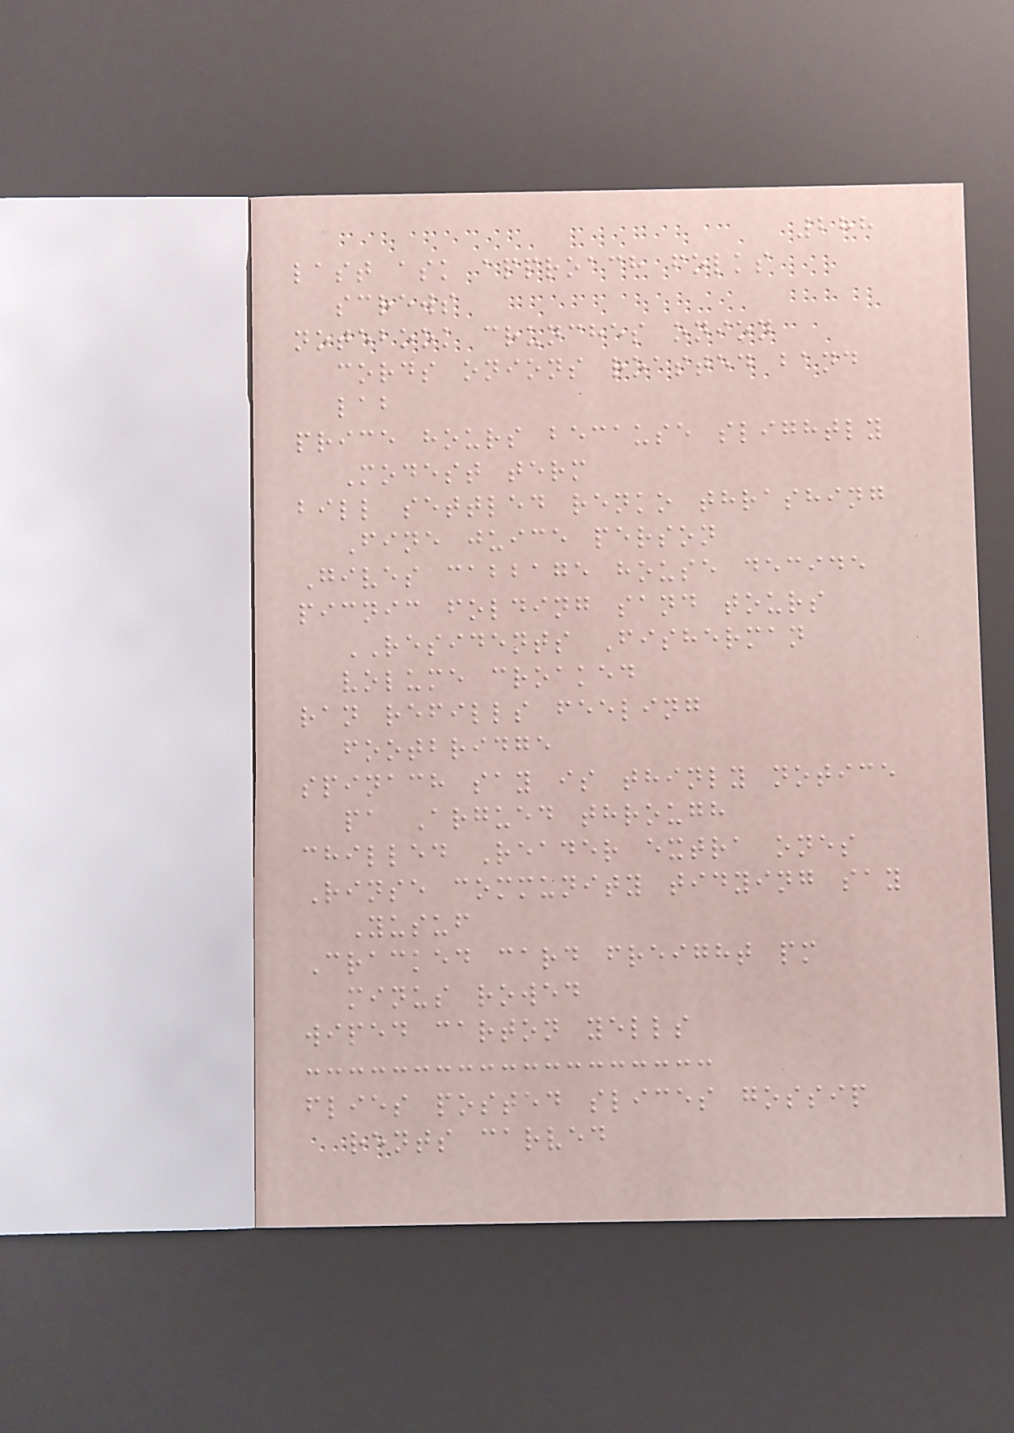288
last ask approach folks
screws
notebook crunches onion
cords onions roasted band
lab
price hours because slightly
Modest term
bill settled renko thrashing
Fine juice person
Gives cabbage house decide
picnic folding sand tours
RESIDENTS Fisherman
volume croaked
ran refills feeling
footbridge
spinach say is thinly notice
pa Argued through
chilled Reader extra ones
Rinse community tidying say
Yusuf
Cracked card freight pm
minus rowed
wiped carton yells
flies posted slices gossip
rents carved
